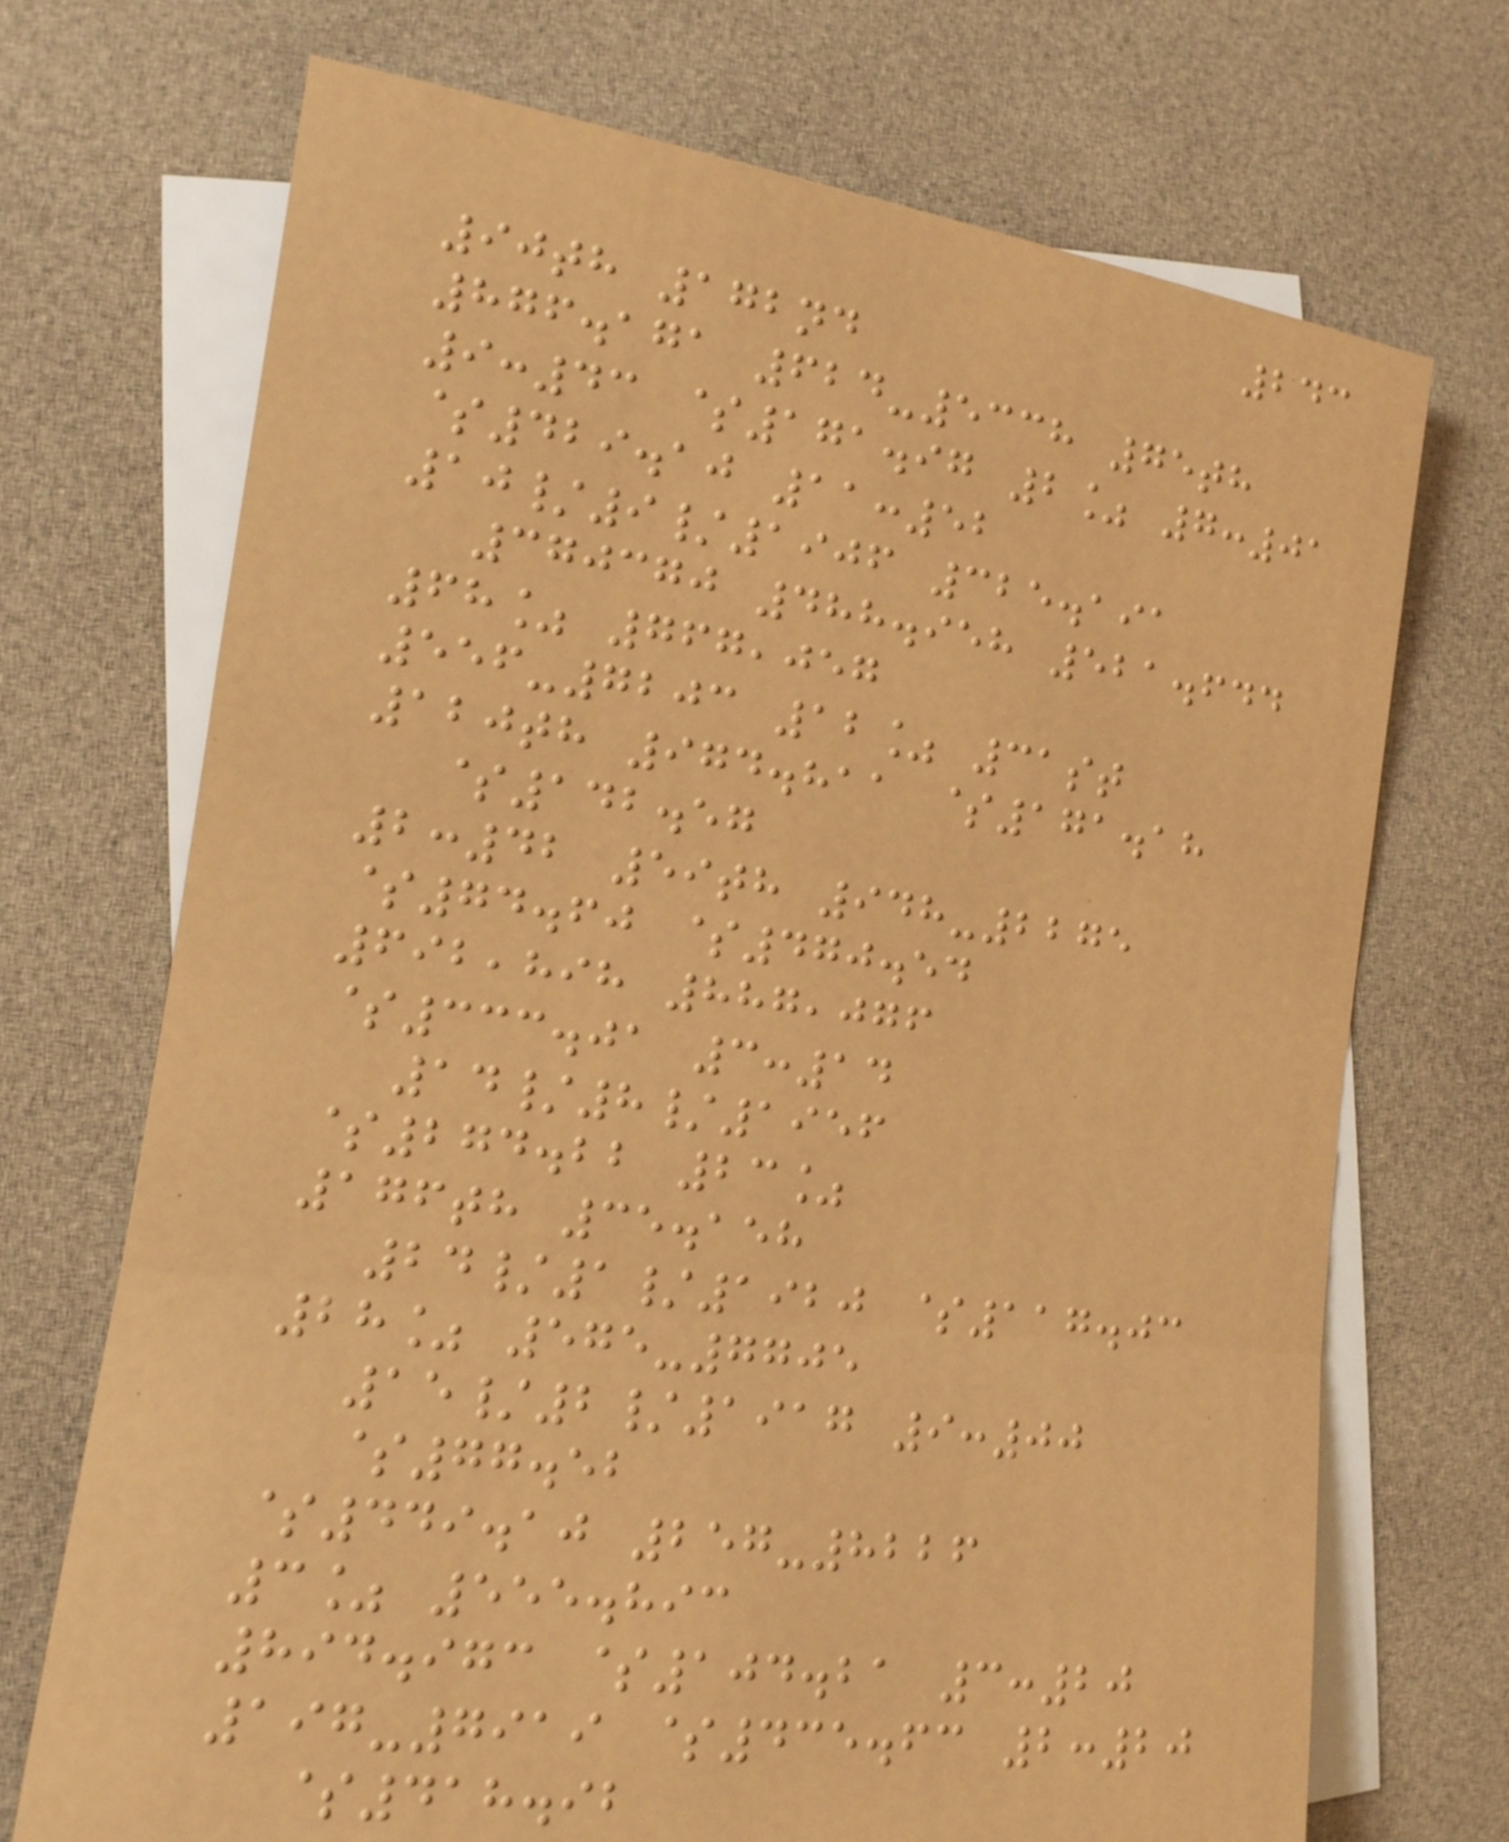243
90th 172nd
876.171 624-5338 75th
9:43 $171.97 2% 7:01
$429.10 11:52
10/9/1906 325.191
370370 488.958 521.644
68% 767,057
556-7203 12% 31st
120th 974.811 $171.18
$142.57
2:42 59th 948-2275
$74.60 $470.54
692,898 887,076
$333.01 3:14
14/8/1956
$274.22 23%
176th 35.158
24/1/1920 $117.03
28% 575-7705
15/2/1917 9:00
$77.52
$449.10 257-8226
3% 555.893
894.973 $104.21 3:20
197-7919 $435.63 2:20
$418.92
